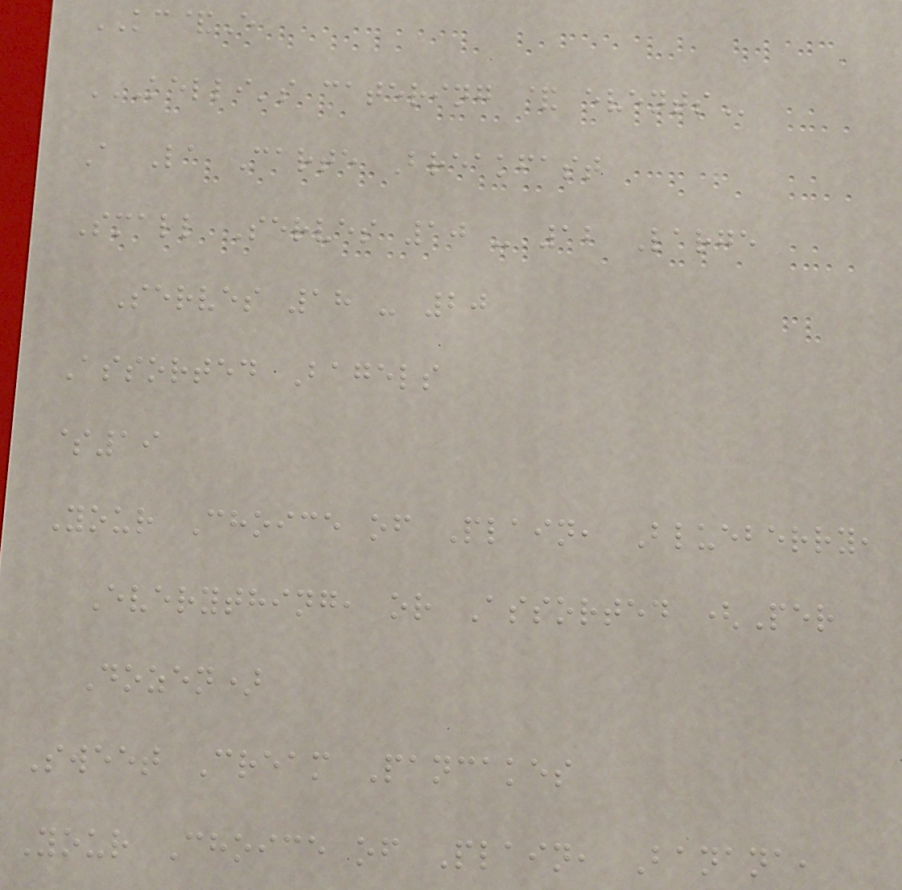KC&E
KELLI'S CATERING & EVENTS
A La Carte Breakfast
Small Serves 10 - 12 Large
Serves 18 - 20
Assorted Bagels
$19
Your Choice of Plain, Blueberry,
Everything, or Assorted (Per
Dozen)
Sweet Cream Pancakes
Your Choice of Plain, Banana,
